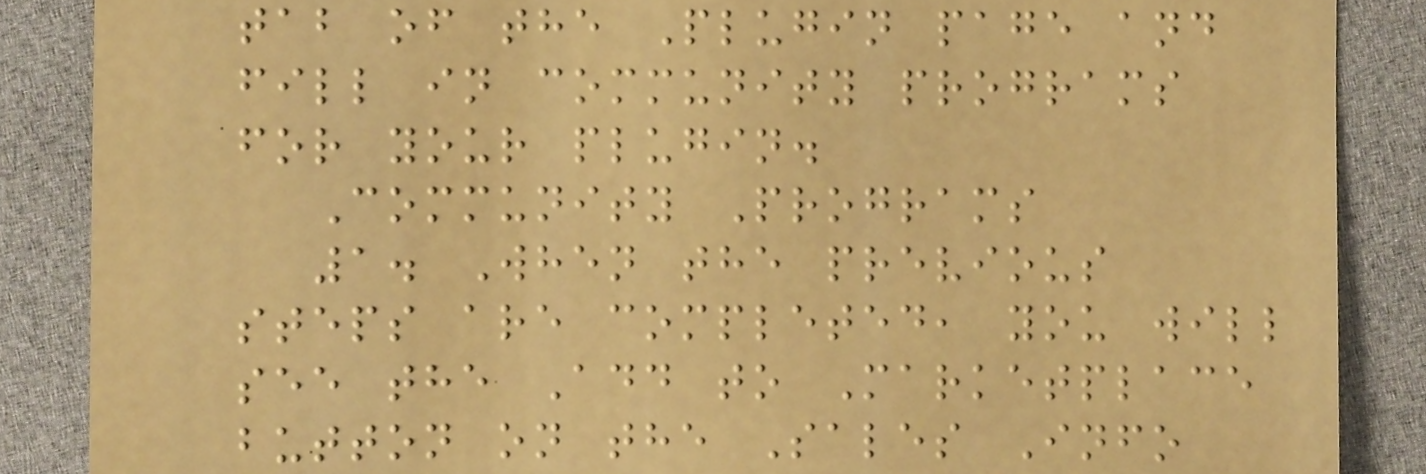tab of the Plugin page and
fill in community programs
for your plugin.
Community Programs
1. When the previous
steps are completed, you will
see the Add to Marketplace
button on the Sales Info
